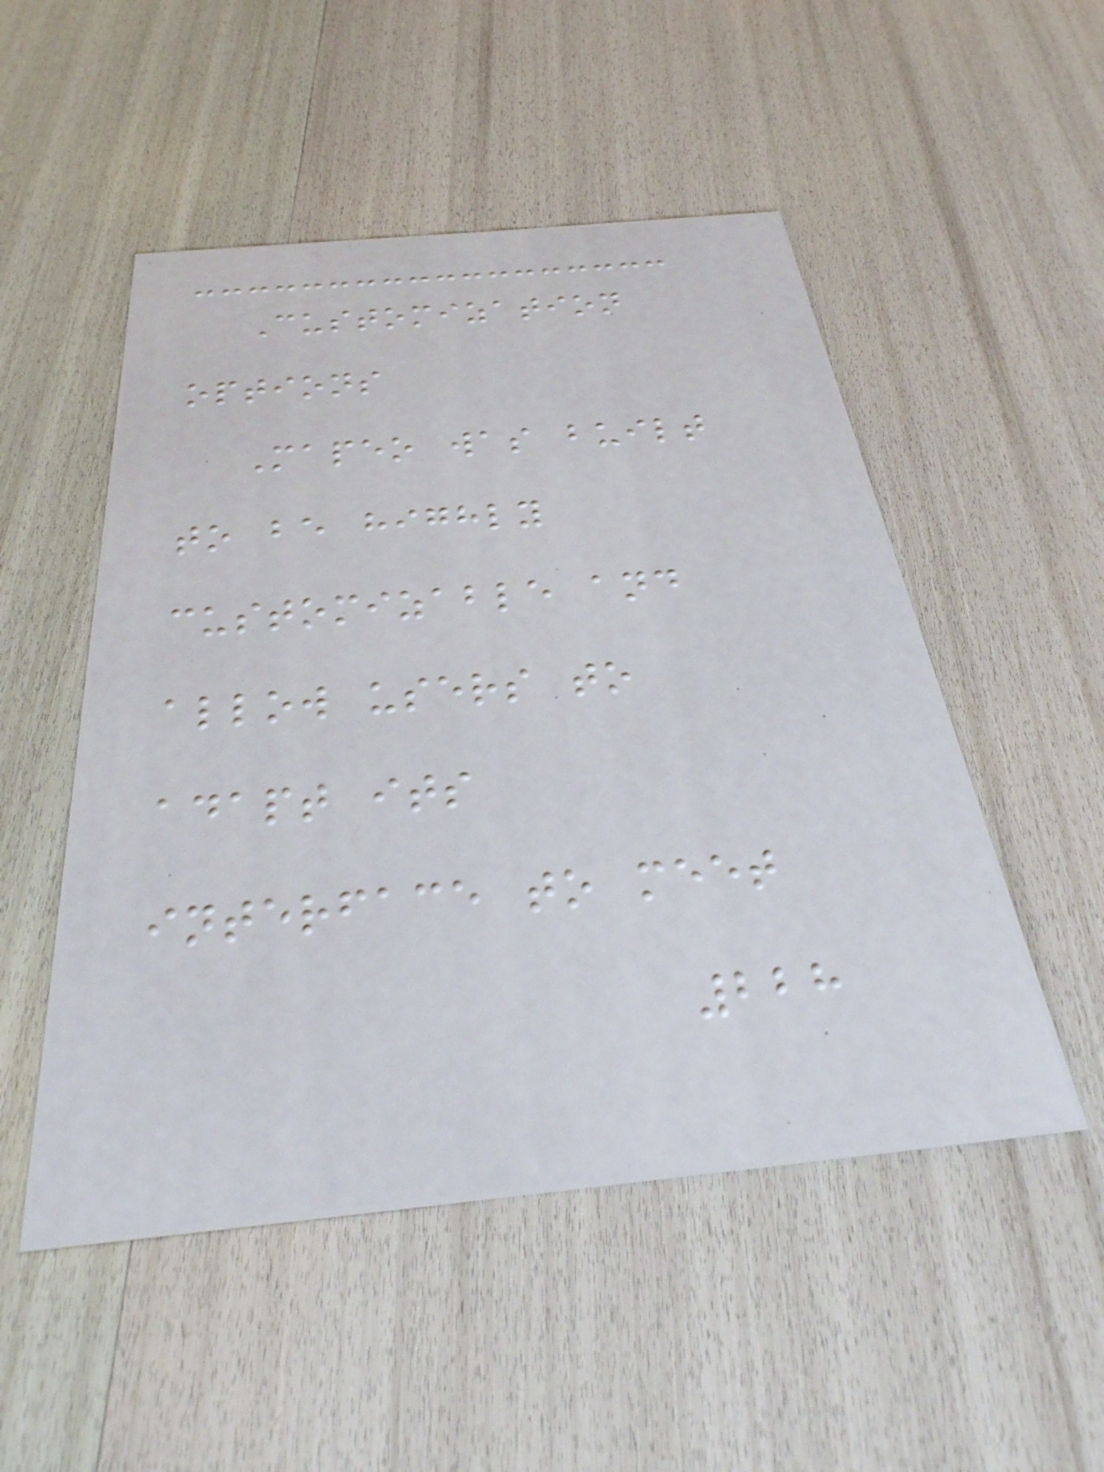Customization
options
Mapeo was built
to be highly
customizable and
allow users to
adapt its
interface to meet
228
